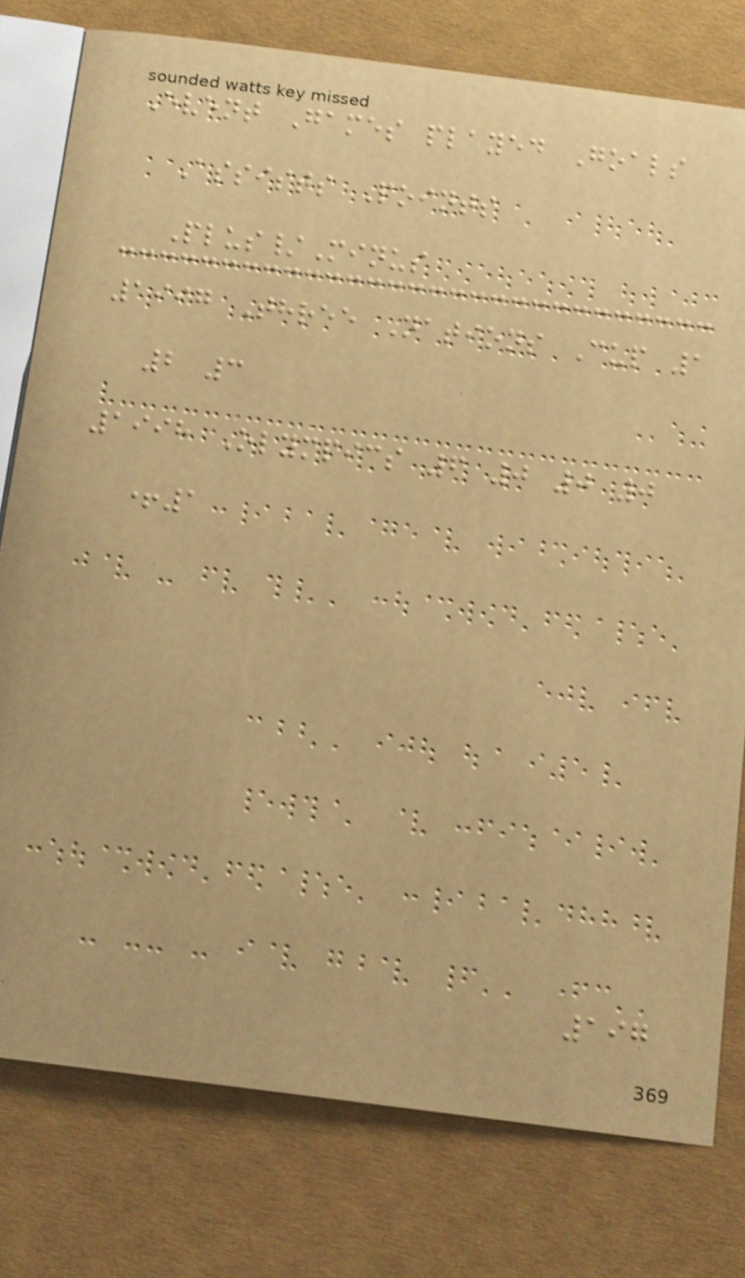Event Games played Goals
Assists Points
Plus/Minus
1997 Three Nations Cup 1
2 3
1998 Olympics 6 0 0 0
+1
197
